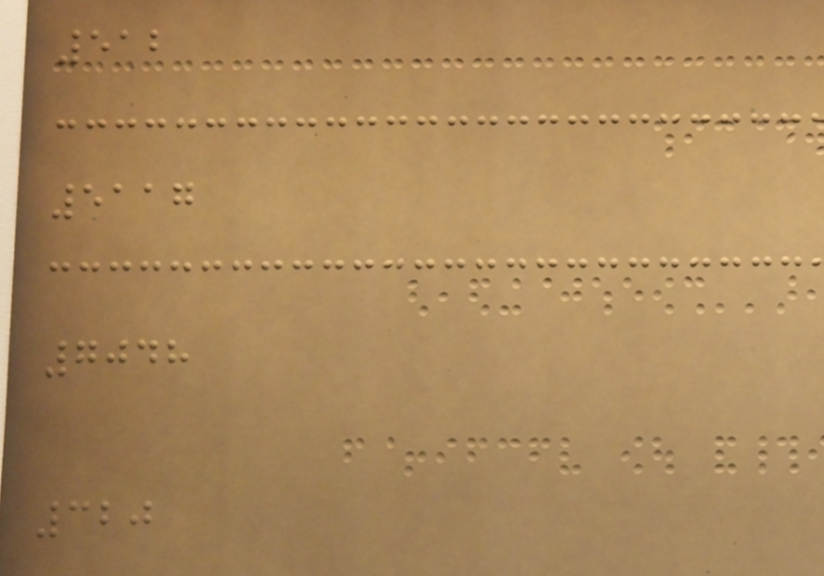512
5117
7048
320
